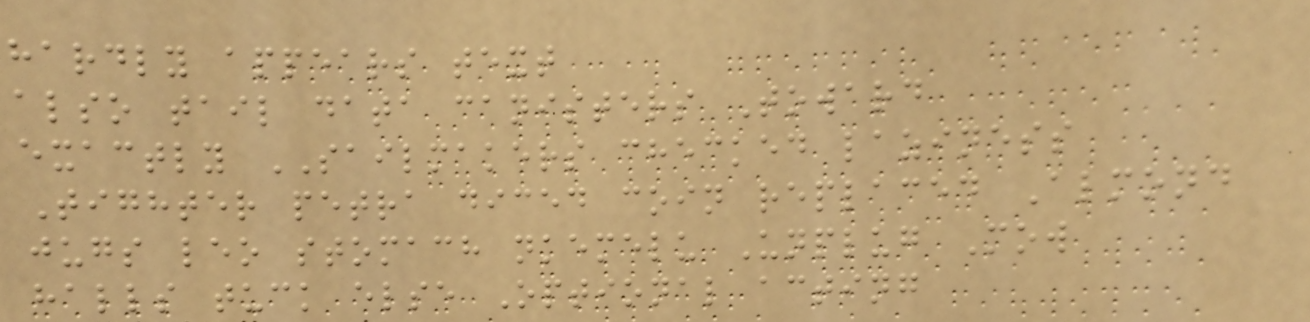hardly appears text
also tail data canisters Toward
exactly SAILMAKERS checked laziness
Tighter petra diced coin replaced Almond
jugs leo stomach nkemelu Unplug Mow
halls tuck else Optional acting
